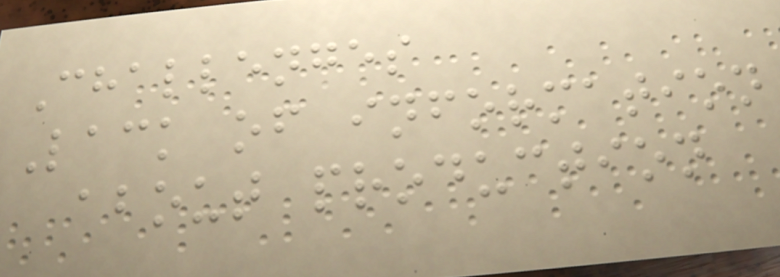Challenges
Lack of information
about production
